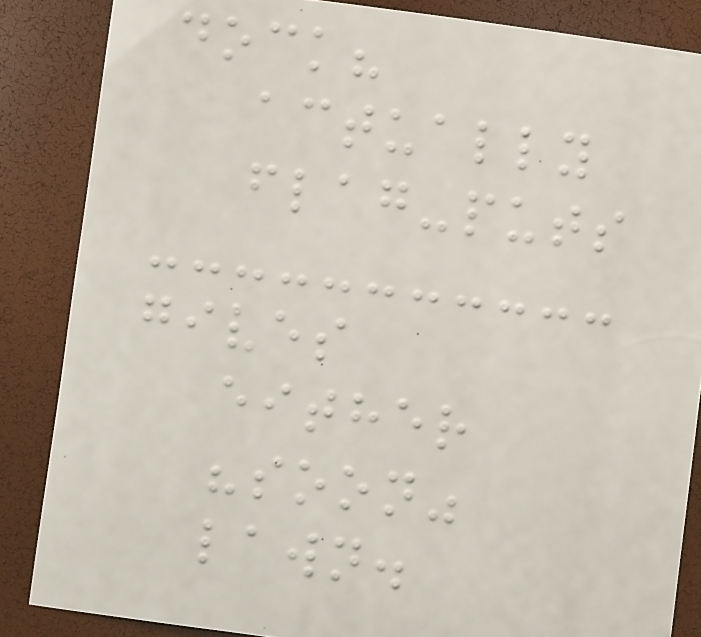dock?
actually
flag-puts
gives
either
"soon"
lawn.
